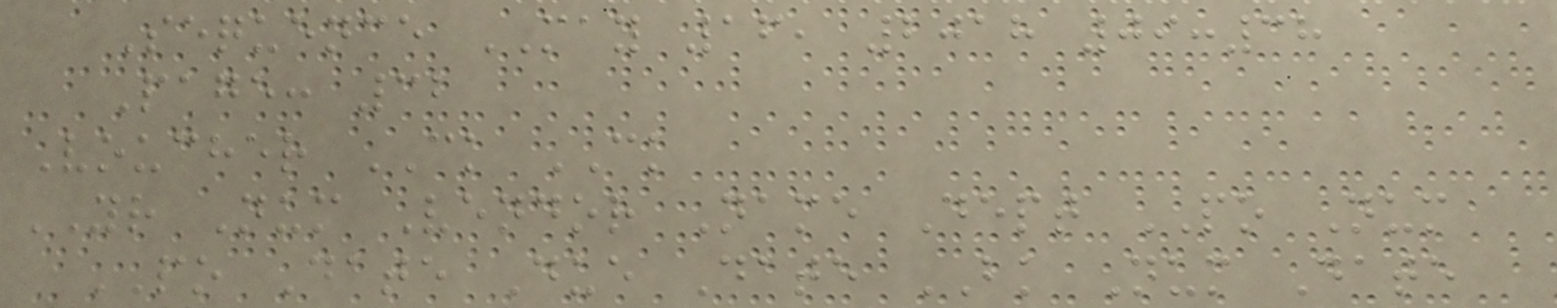Sequence MAY 16, 2018 09:38
Page: 32
Voucher CK CK
YR Num Vendor Name Dept PO Num
PO Date Due Date BK Num Date
